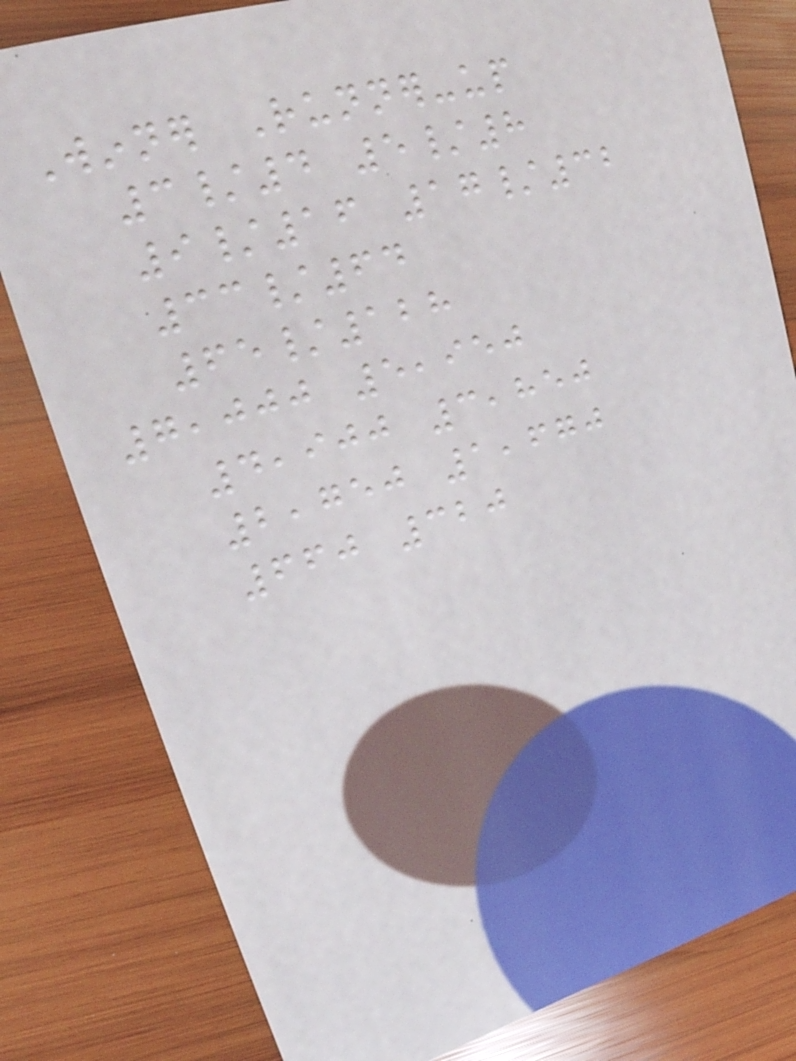Winner Runner-up
3/4 5/8
9/16 17/32
33/64
65/128
7,000 5,950
4,900 3,850
2,750 1,670
660 320
